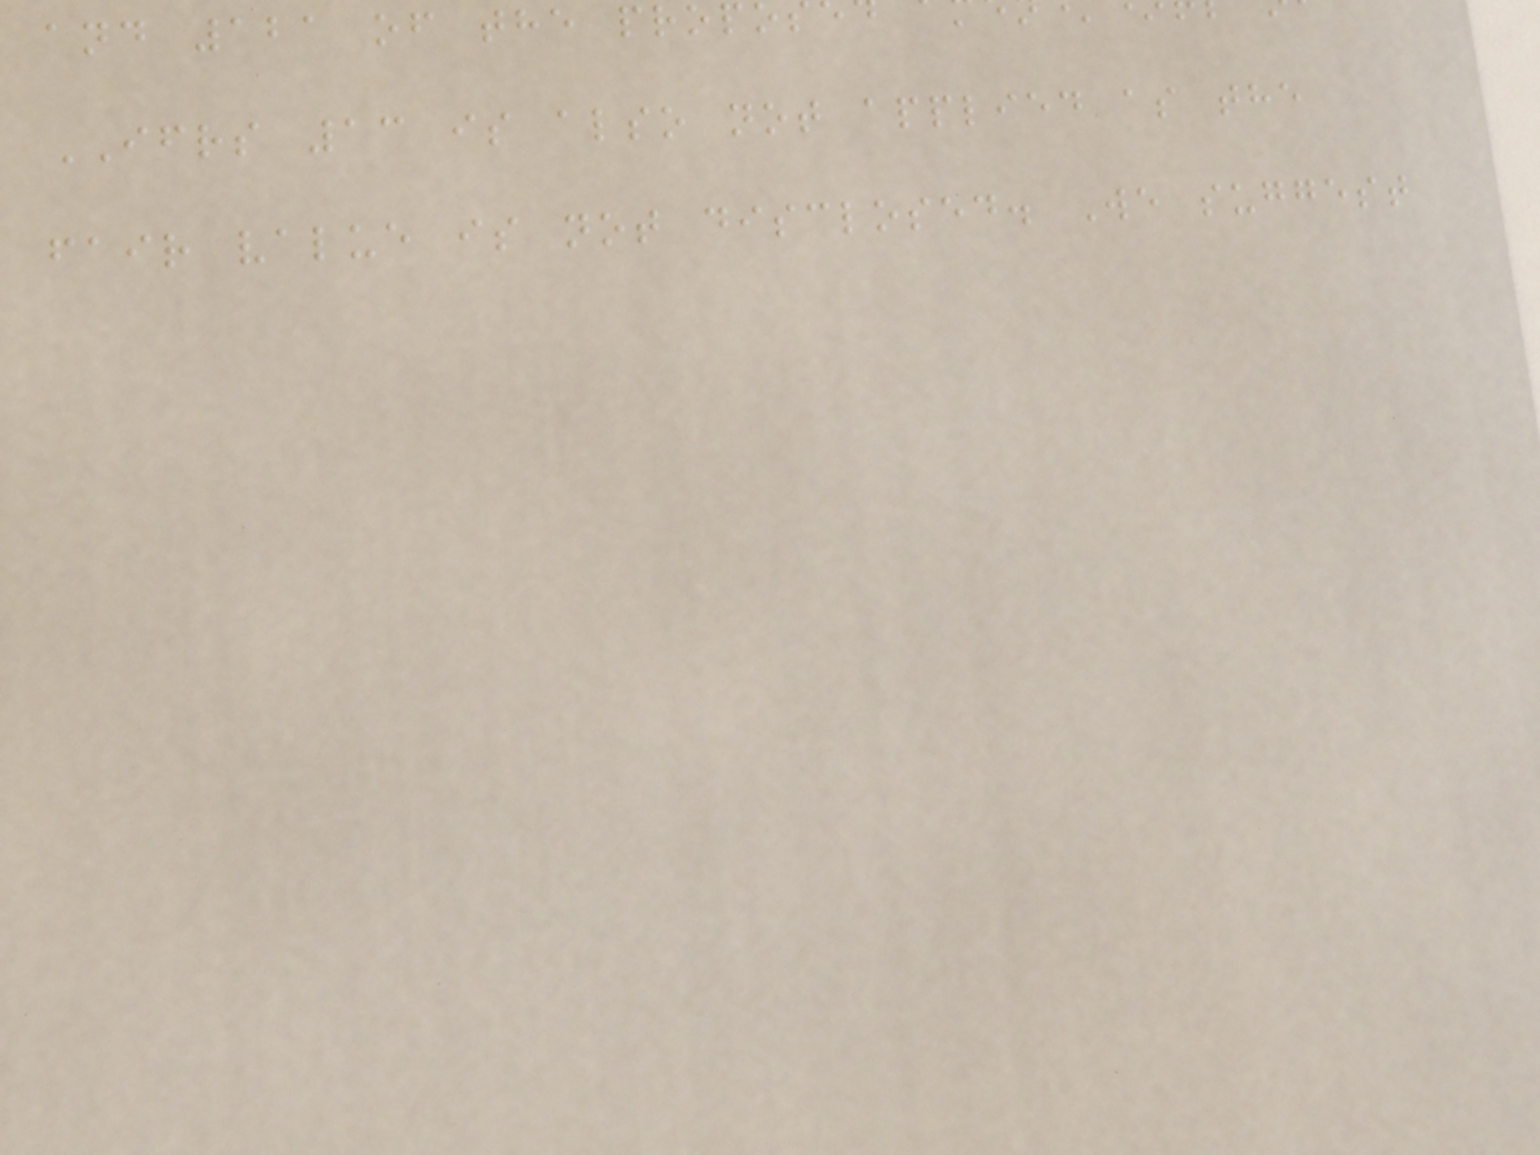and 121 of the prop
IFRS 13 is also not applied as the
fair value is not disclosed. We suggest
